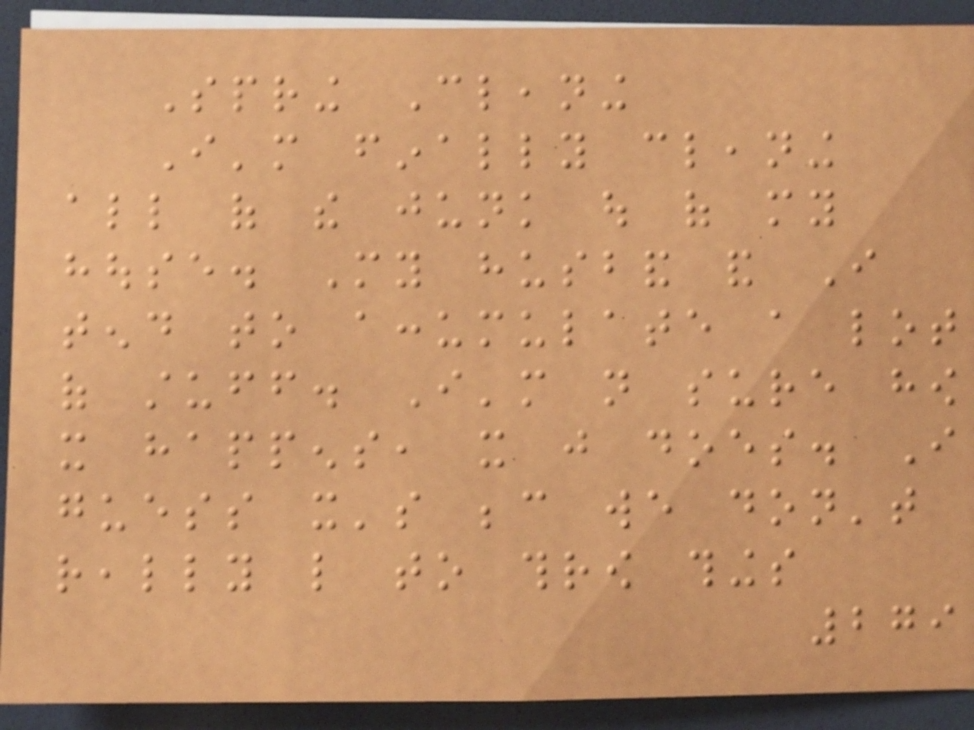Spring Cleaning
I'm finally cleaning
all of the junk out of my
house. My husband and I
tend to accumulate a lot
of stuff. I'm not sure how
it happens, it just does. I
guess it's because we don't
really like to throw things
279
